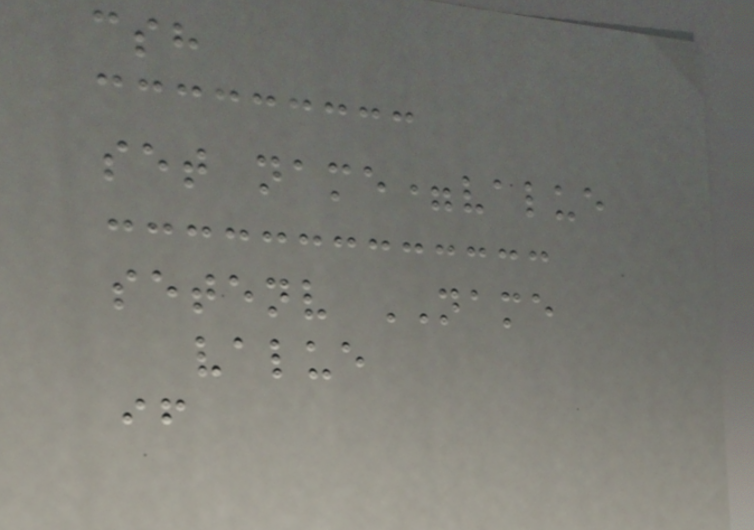csh
set name=value
setenv NAME
value
if
